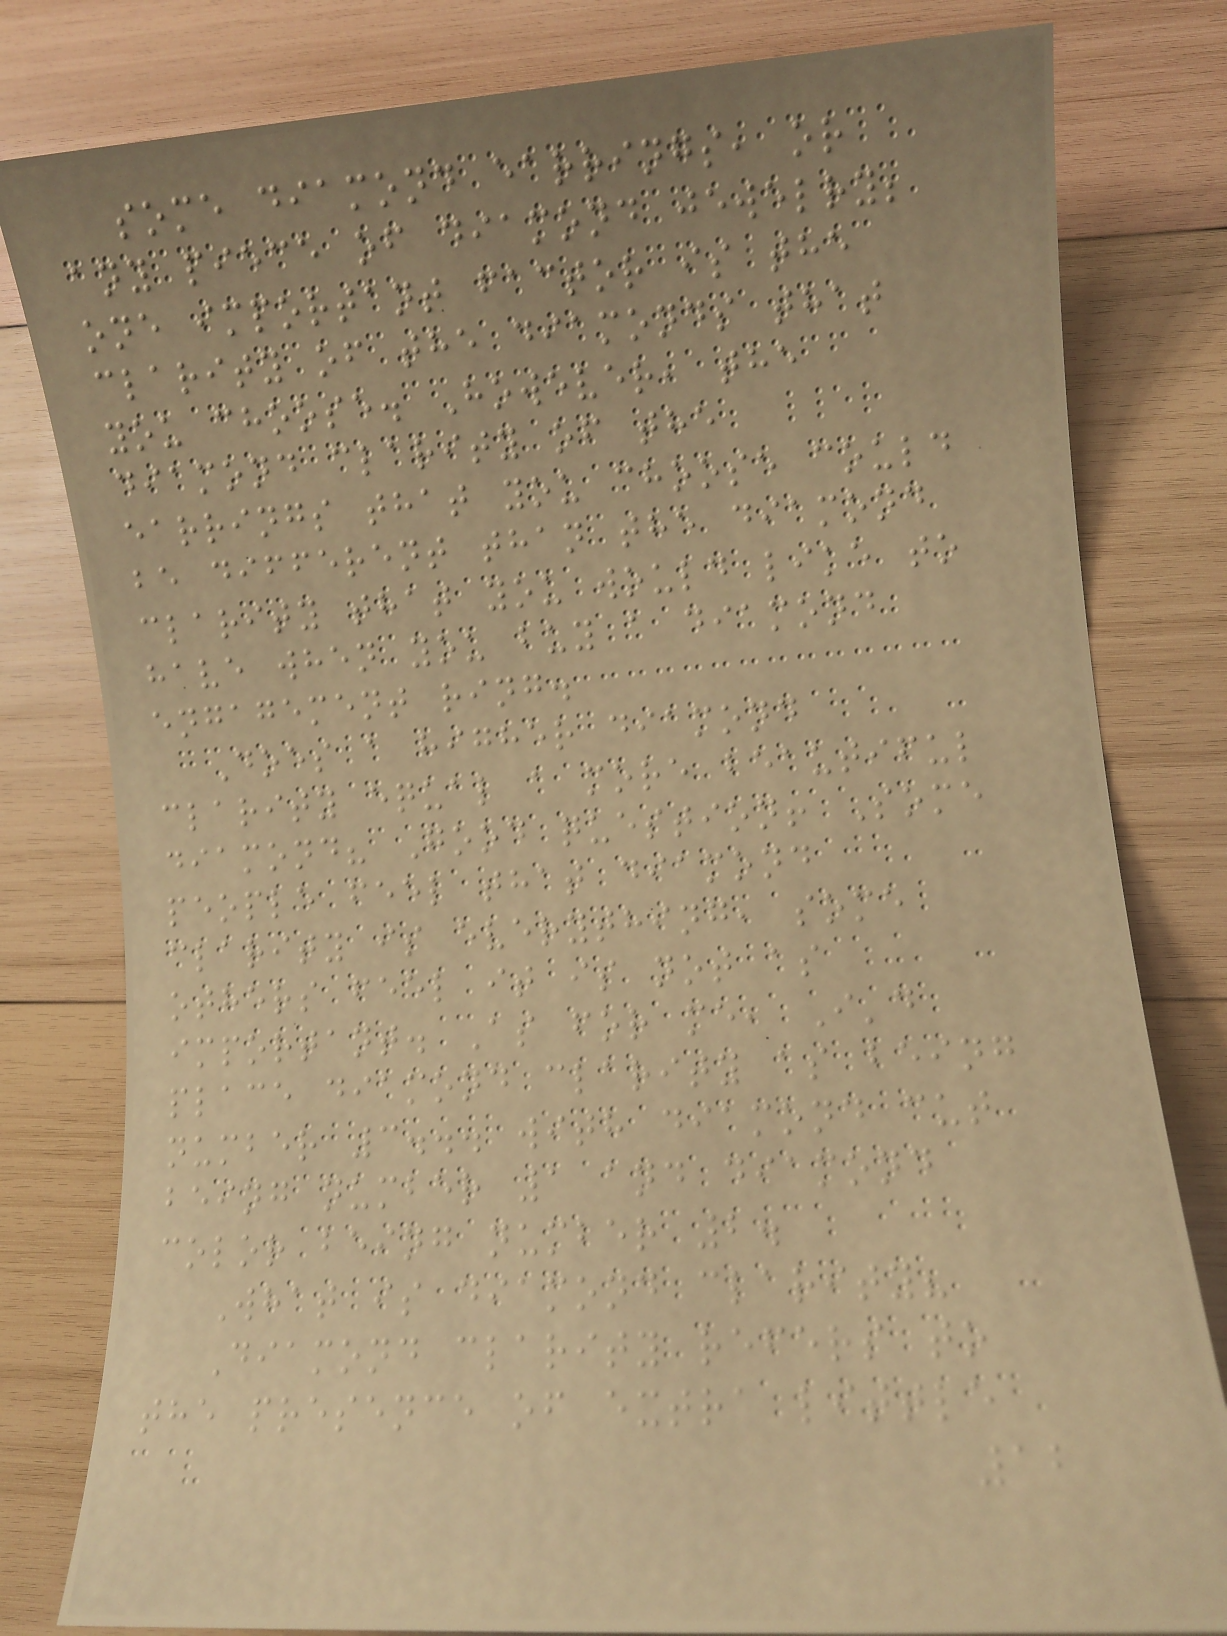some diamond earrings, or
any piece of diamond jewelry;
one important factor is the
clarity of the diamonds that
you choose. However, the
diamond clarity of the
earrings that you choose could
be different than the diamond
clarity that you would like to
have when you buy a diamond
engagement ring.
Does a higher diamond
clarity equal a more beautiful
diamond? Good question! Some
people feel that diamond
clarity is everything, some
others feel it is not as
important. As for me, I'd
place diamond clarity as being
number 3... with diamond cut
being number 1 and diamond
color being number 2.
What is diamond clarity?
Diamond clarity refers to
the presence of extra little
12
